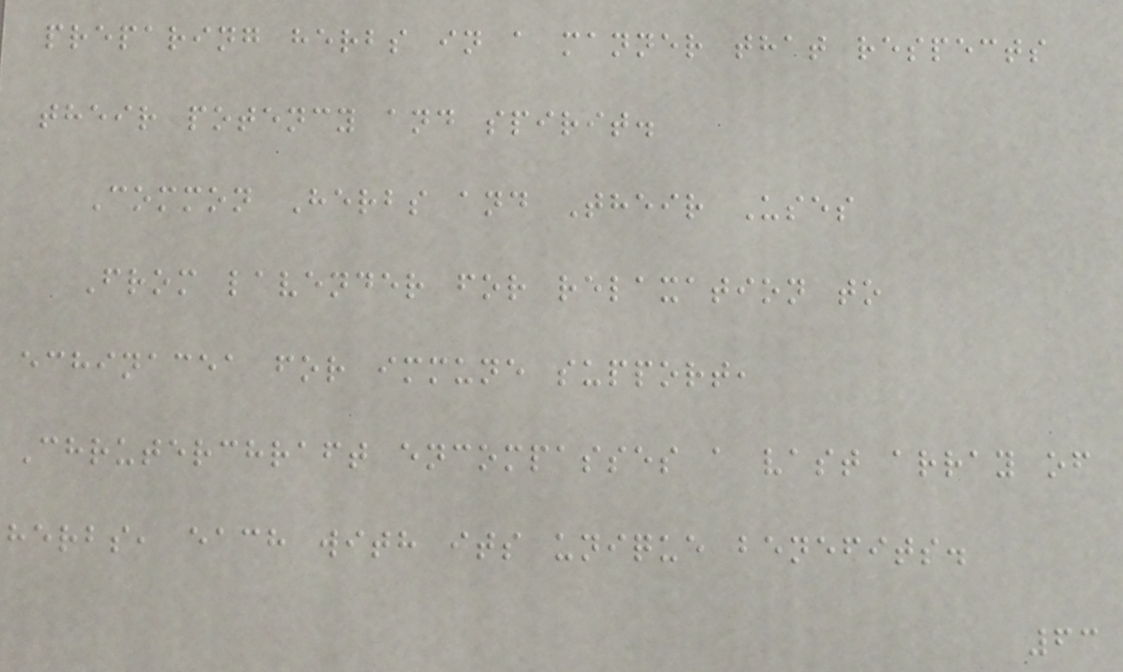preparing herbs in a manner that respects
their potency and spirit.
Common Herbs and Their Uses
From lavender for relaxation to
echinacea for immune support,
Chruterchraft encompasses a vast array of
herbs, each with its unique benefits.
63
